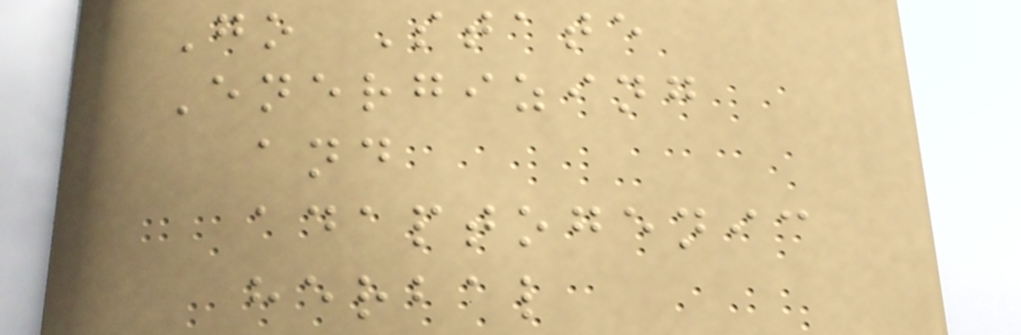Go State
Energizing
and
adaptogenic
herbal
